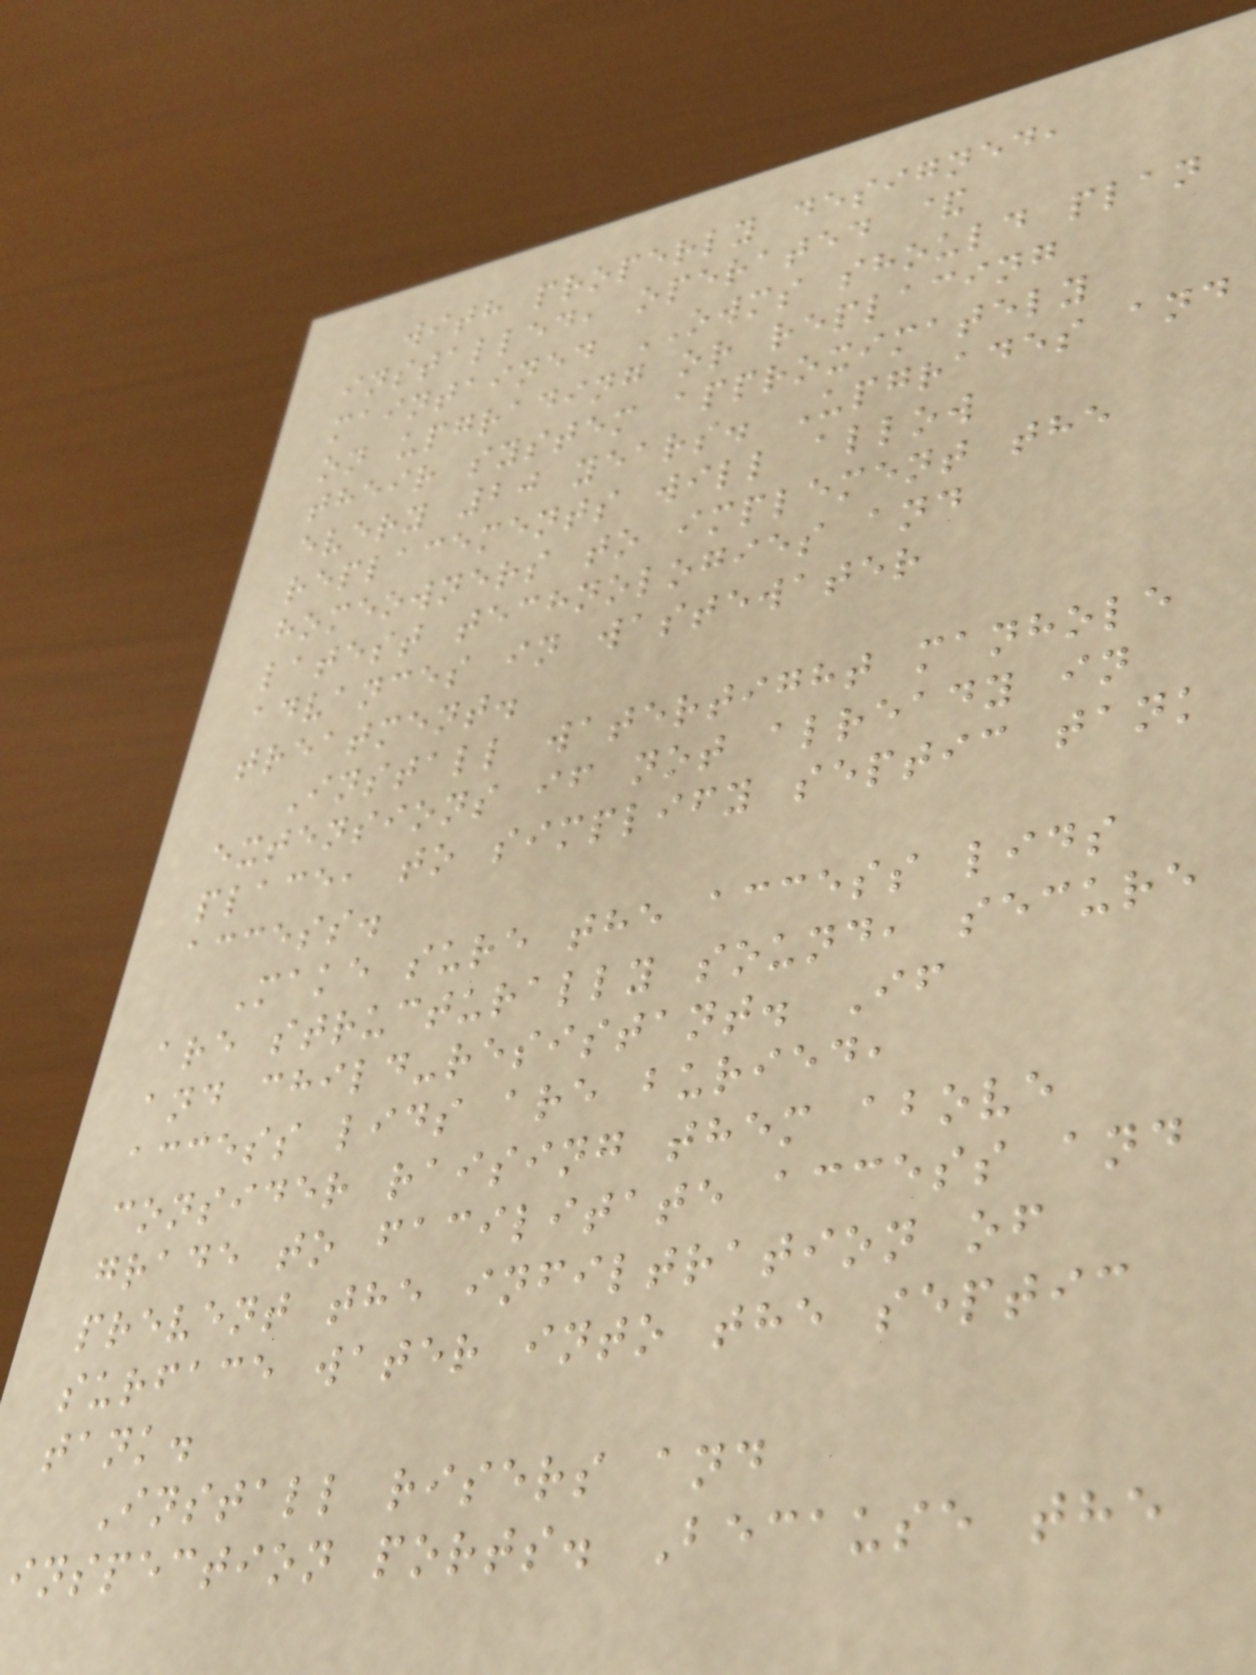with properly designed,
installed, operated &
maintained OWMS should plan
on upgrading or replacing
their system approximately
every 20 years. Upgrades and
replacements will allow
homeowners to implement the
latest technologies and
advances in wastewater
treatment.
Install watertight manhole
extensions if not already in
place, to simplify septic tank
access.
Make sure the access lids
are structurally sound, secure
and child-resistant. If
access lids are buried,
consider raising them above
grade to facilitate access and
prevent the infiltration of
surface water into the septic
tank.
Install risers and
inspection ports. Because the
